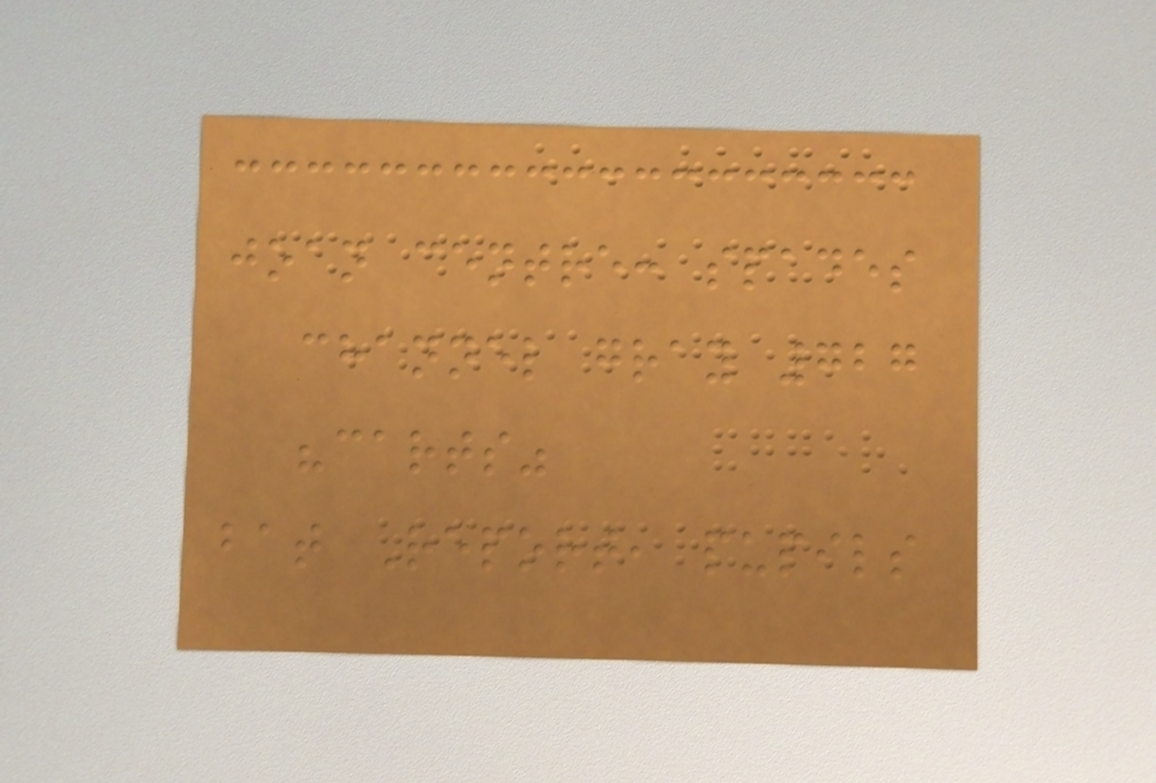joan centre: spades
channel gray 727
"carts"
bat Report, pupils
